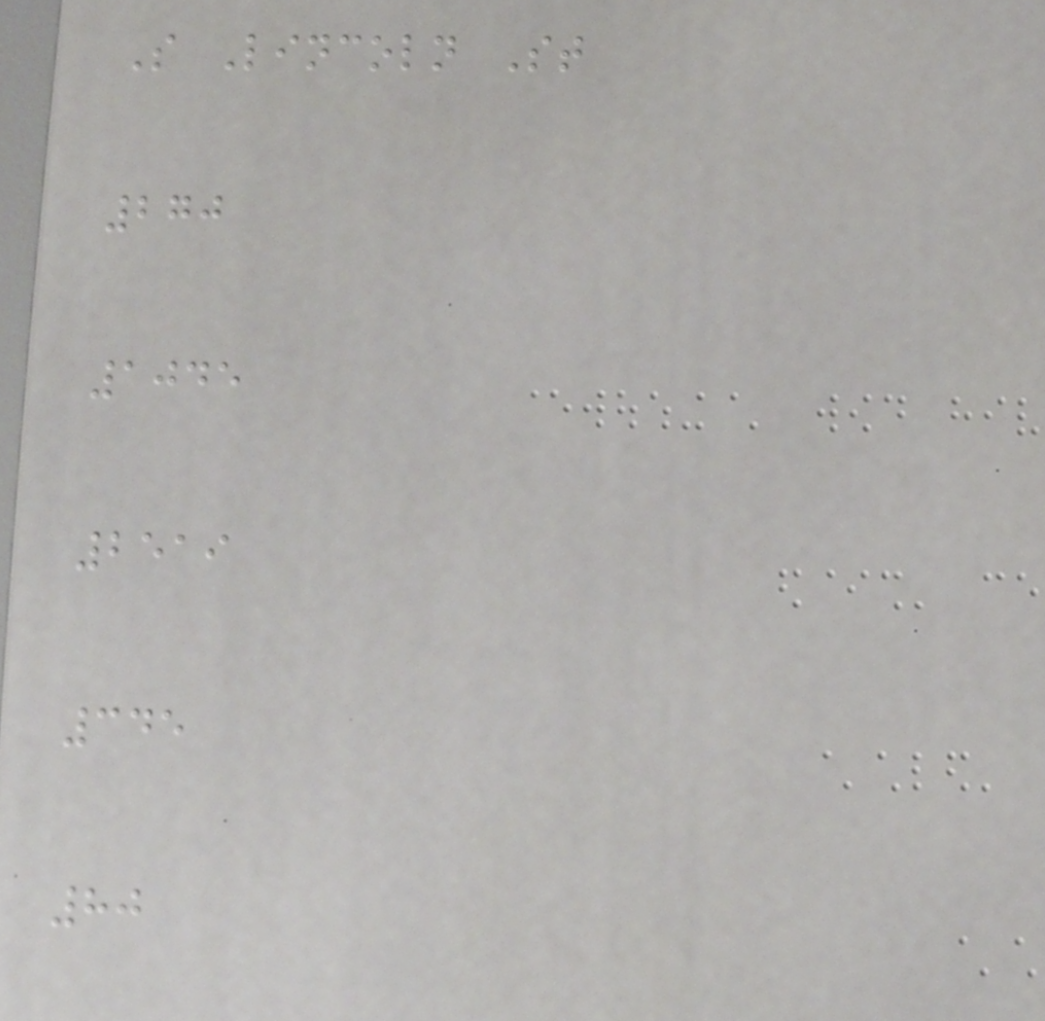S Lincoln St
270
1045
2519
345
80
